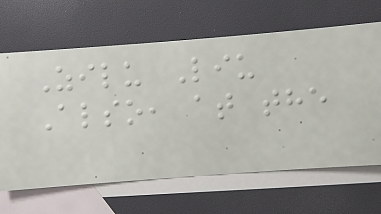Zilu Liu
Also, at the
